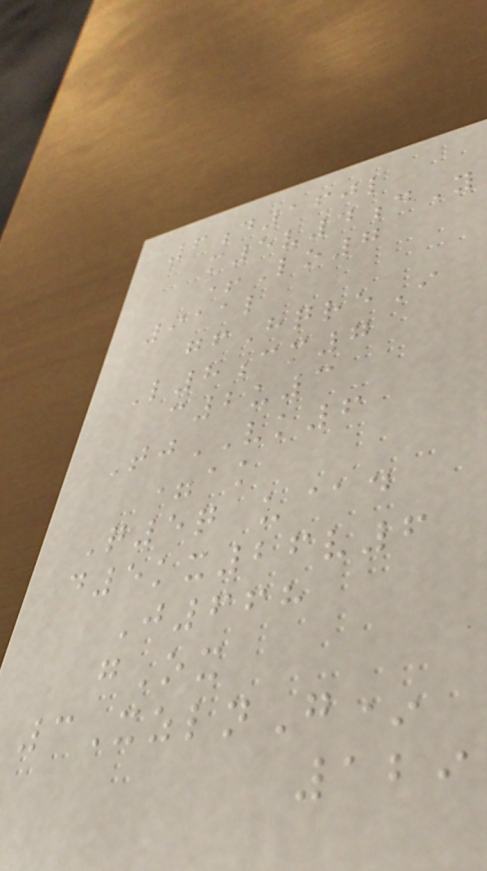6d160l
m5v4dY
+Lo7
911l
gfHqreI
L8cm7
c2u3
TjVK6
=ak
Q5q u@d
d5kx26v6
J668
gOx
3XzlnG*
129
